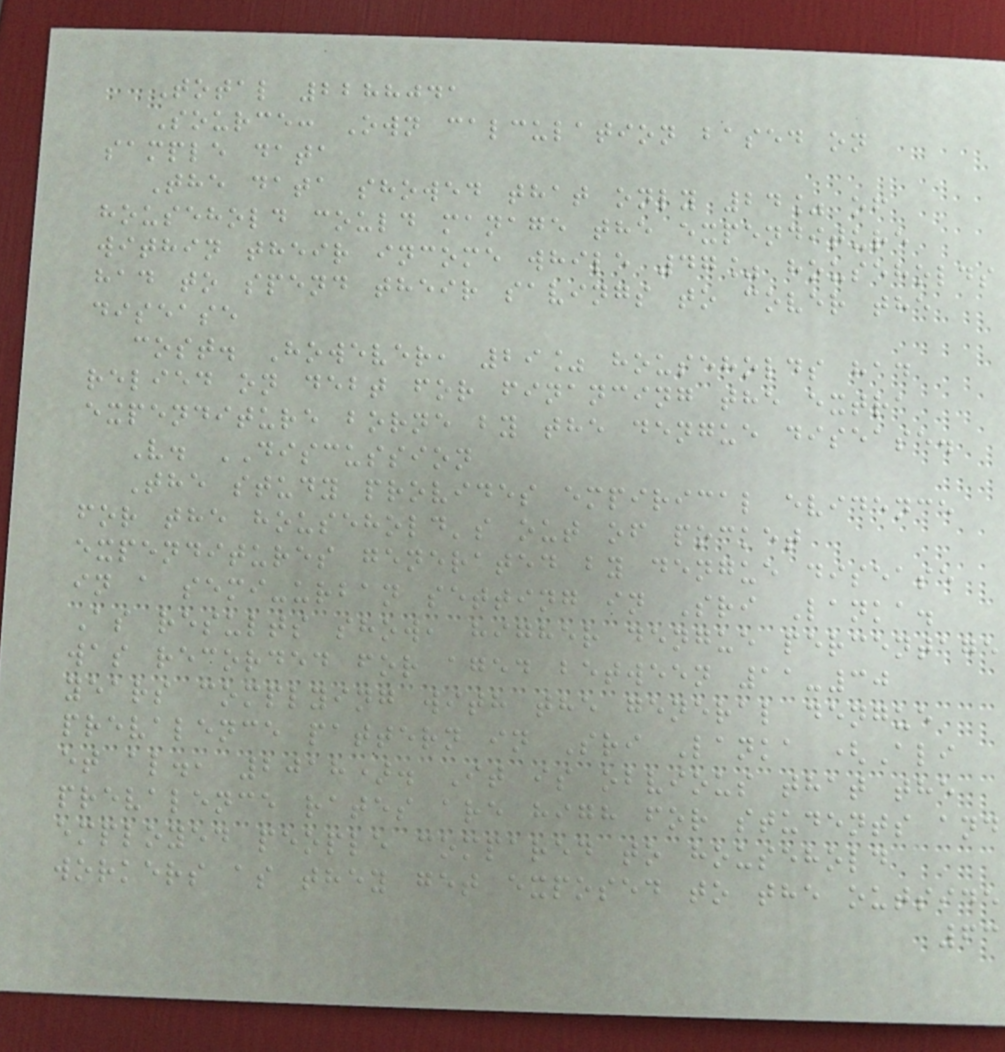Total 2288041
Source: Own calculation based on
sample data
The data showed that only 24% of
household could manage the expenditure
within their income while 47% households
had to spend their savings to cover the
disease
cost. However, 29% households had
relied on debt for financing the extra
expenditure borne by the dengue disease.
V. DISCUSSION
The study provides empirical evidence
for the household's out of pocket
expenditures generated by dengue disease
in a semi-urban setting in Sri Lanka.
As results show, higher dengue percentage
was recorded for aged between 11-30
years complying with the general dengue
prevalence pattern in Sri Lanka (Ali
et al., 2018). It is obvious that the
prevalence rates are high for students and
employed people compared to household
workers as they get exposed to the outside
63
